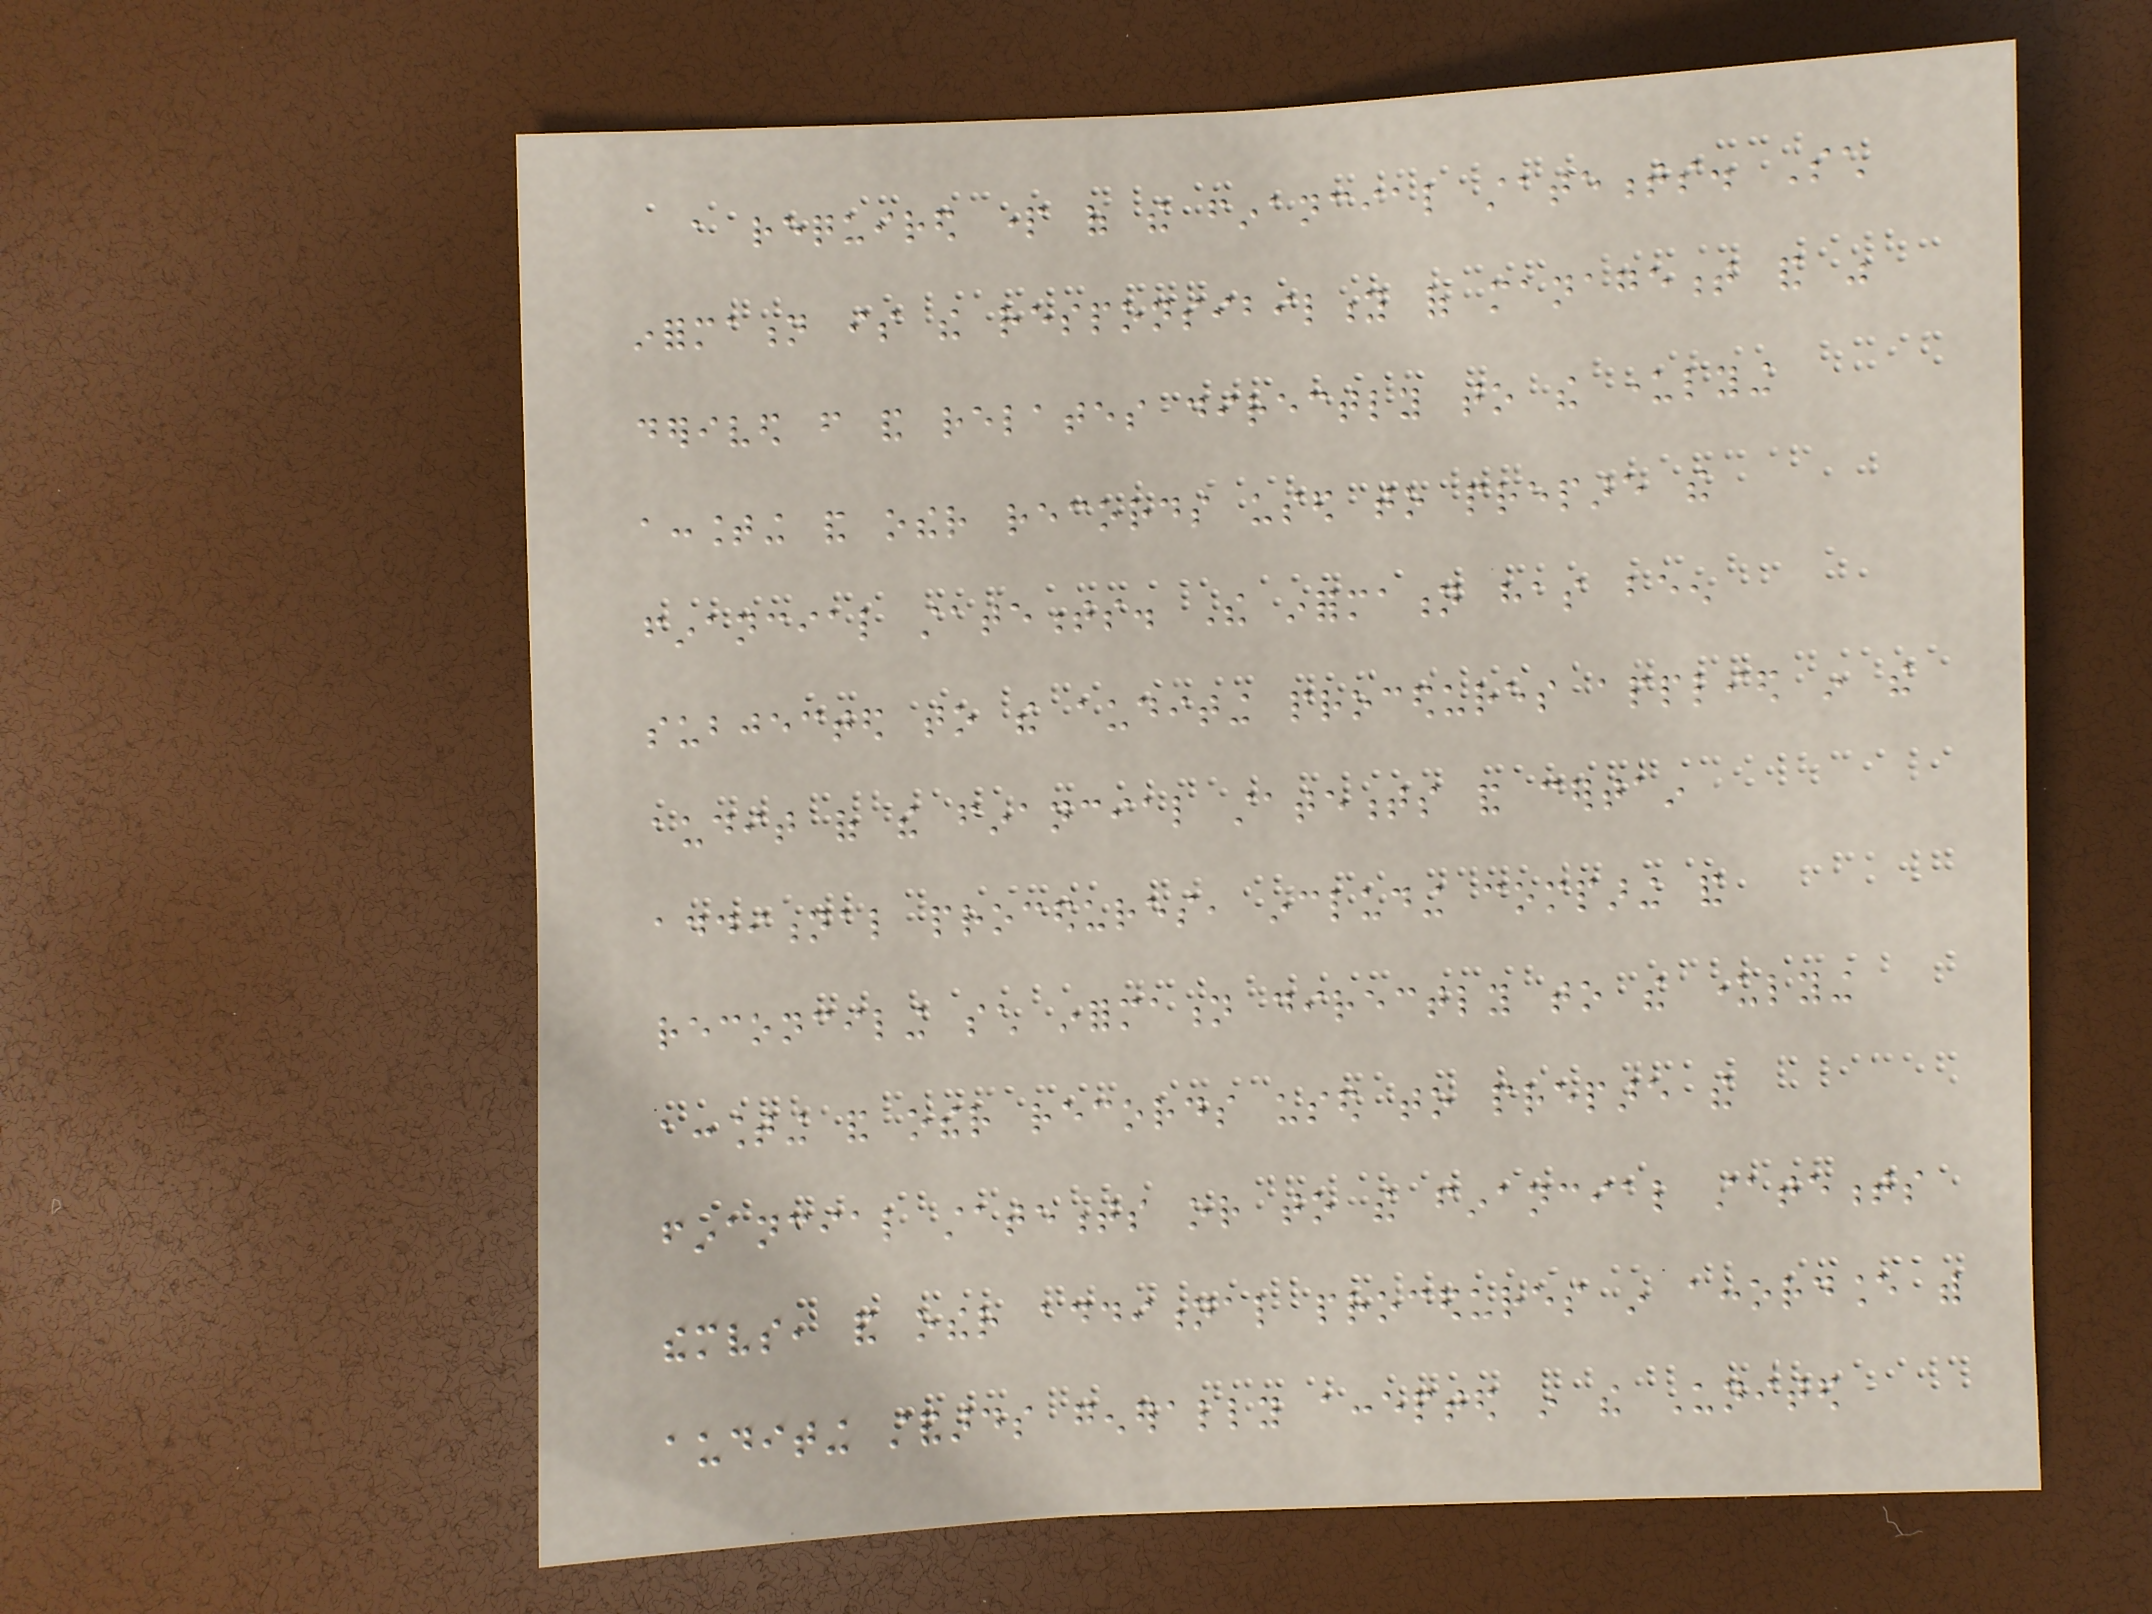a required part of the financial statements. Such
information is the responsibility of management and was
derived from and relates directly to the underlying
accounting and other records used to prepare the
financial statements. The information has been
subjected to the auditing procedures applied in the
audit of the financial statements and certain
additional procedures, including comparing and
reconciling such information directly to the underlying
accounting and other records used to prepare the
financial statements or to the financial statements
themselves, and other additional procedures in accordance with
auditing standards generally accepted in the United
